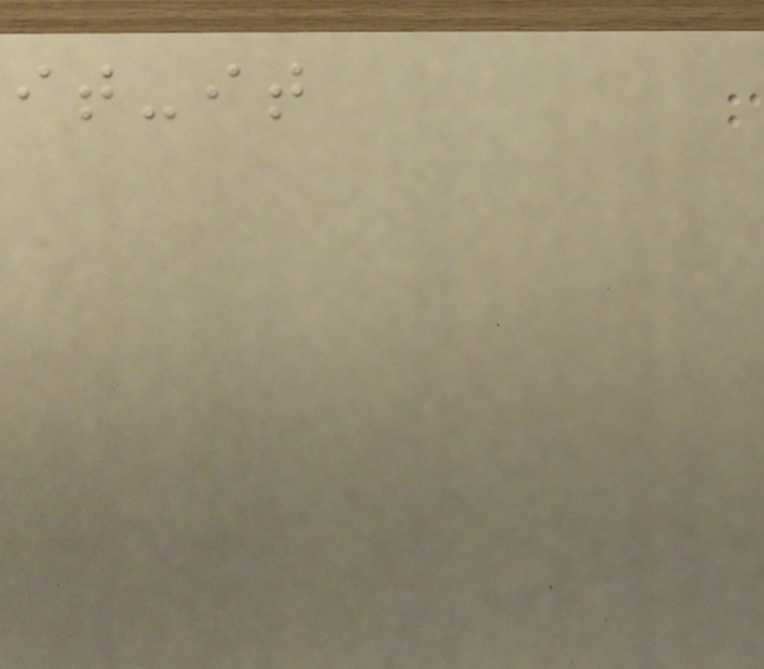it-it
